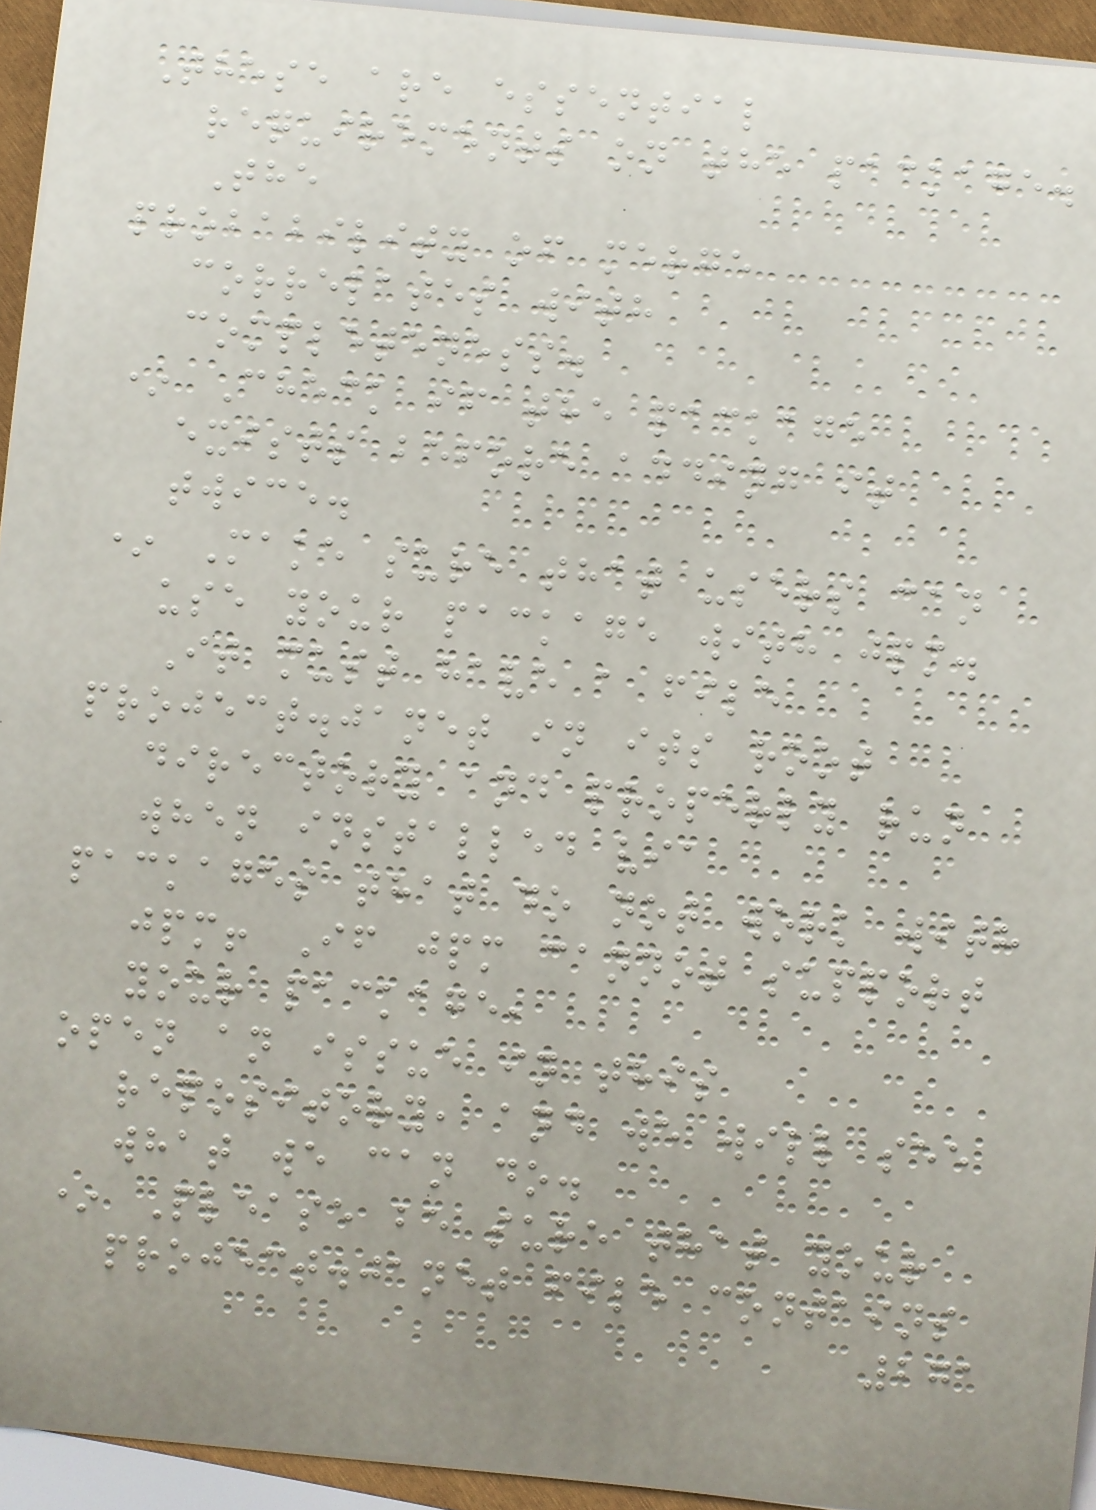These are essential
requirements on the package.
The
probability of merge
correlates with
completeness.
* Check if the package
exists before adding it
twice.
* Make sure that users can
use your package with jpm.
It must have a file
project.janet in its root
directory and properly run
when installed via
packages that do not work with
jpm! If jpm cannot support
your package,
open an issue in this
repository, and we will see
what we can do.
* Please be sure that your
project.janet file contains
271
